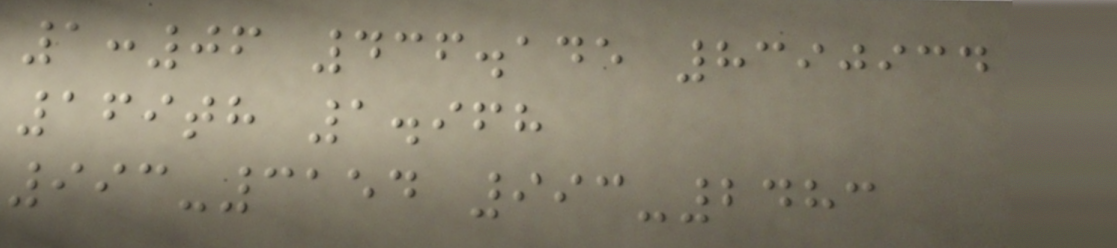1:06 436.145 8390934
169th 1.968
993-3154 993-2483
